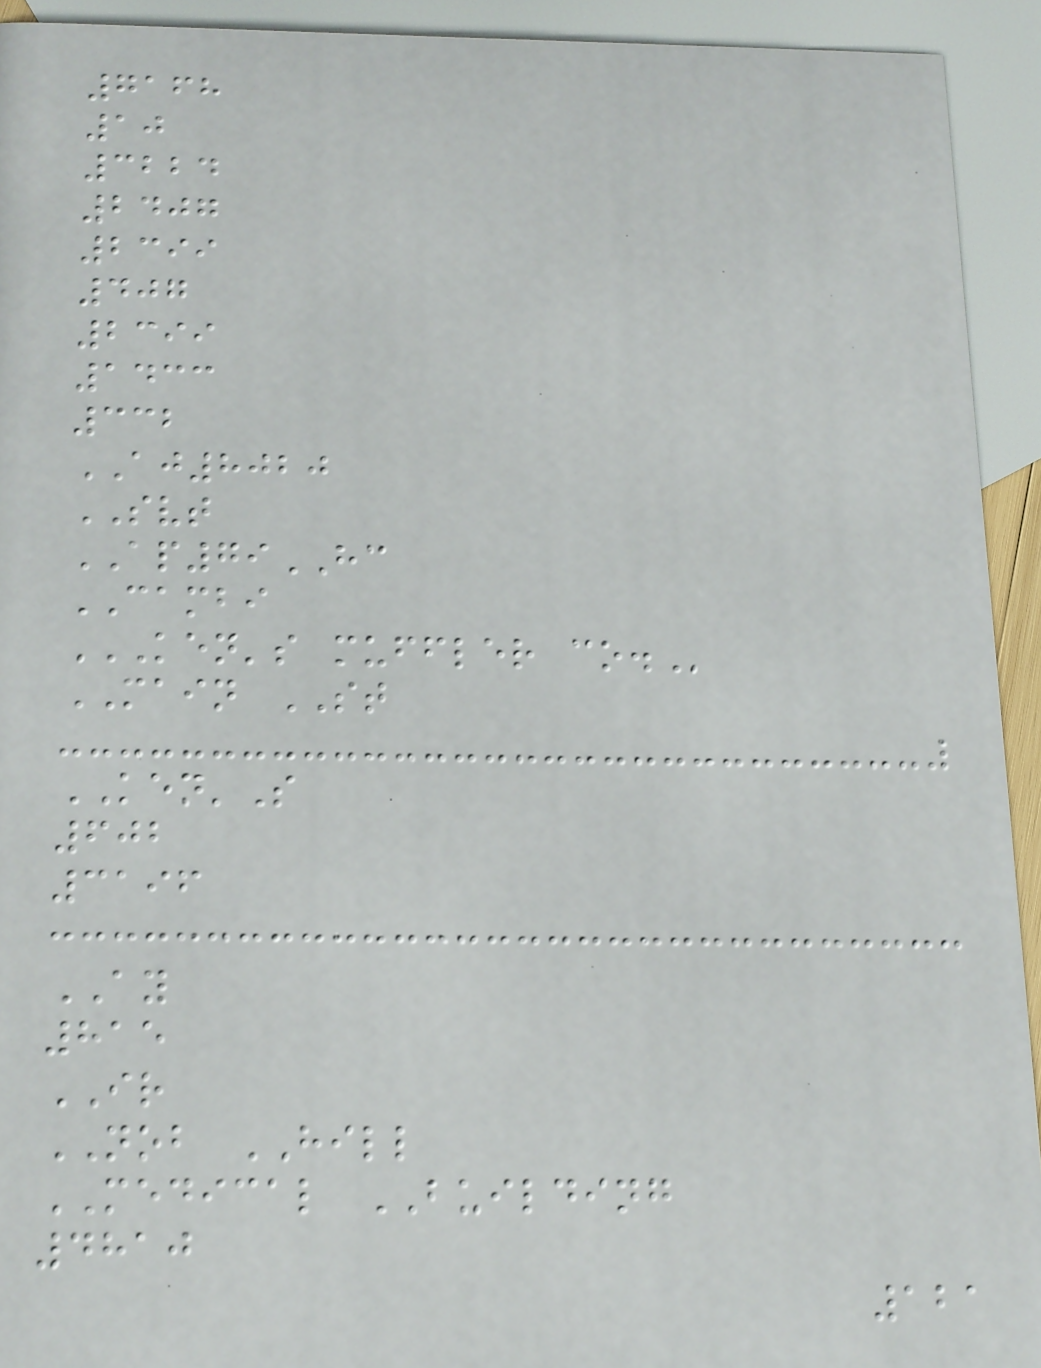7168
10
3224
2407
2399
407
2399
1433
332
AJ8020
SVT
AP79HC
CAMBI
KEN'S MUFFLER CO.
MAIN ST
KEN'S
602
3196
AY
815
IR
NOB HILL
MEDICAL BUILDING
4810
121
